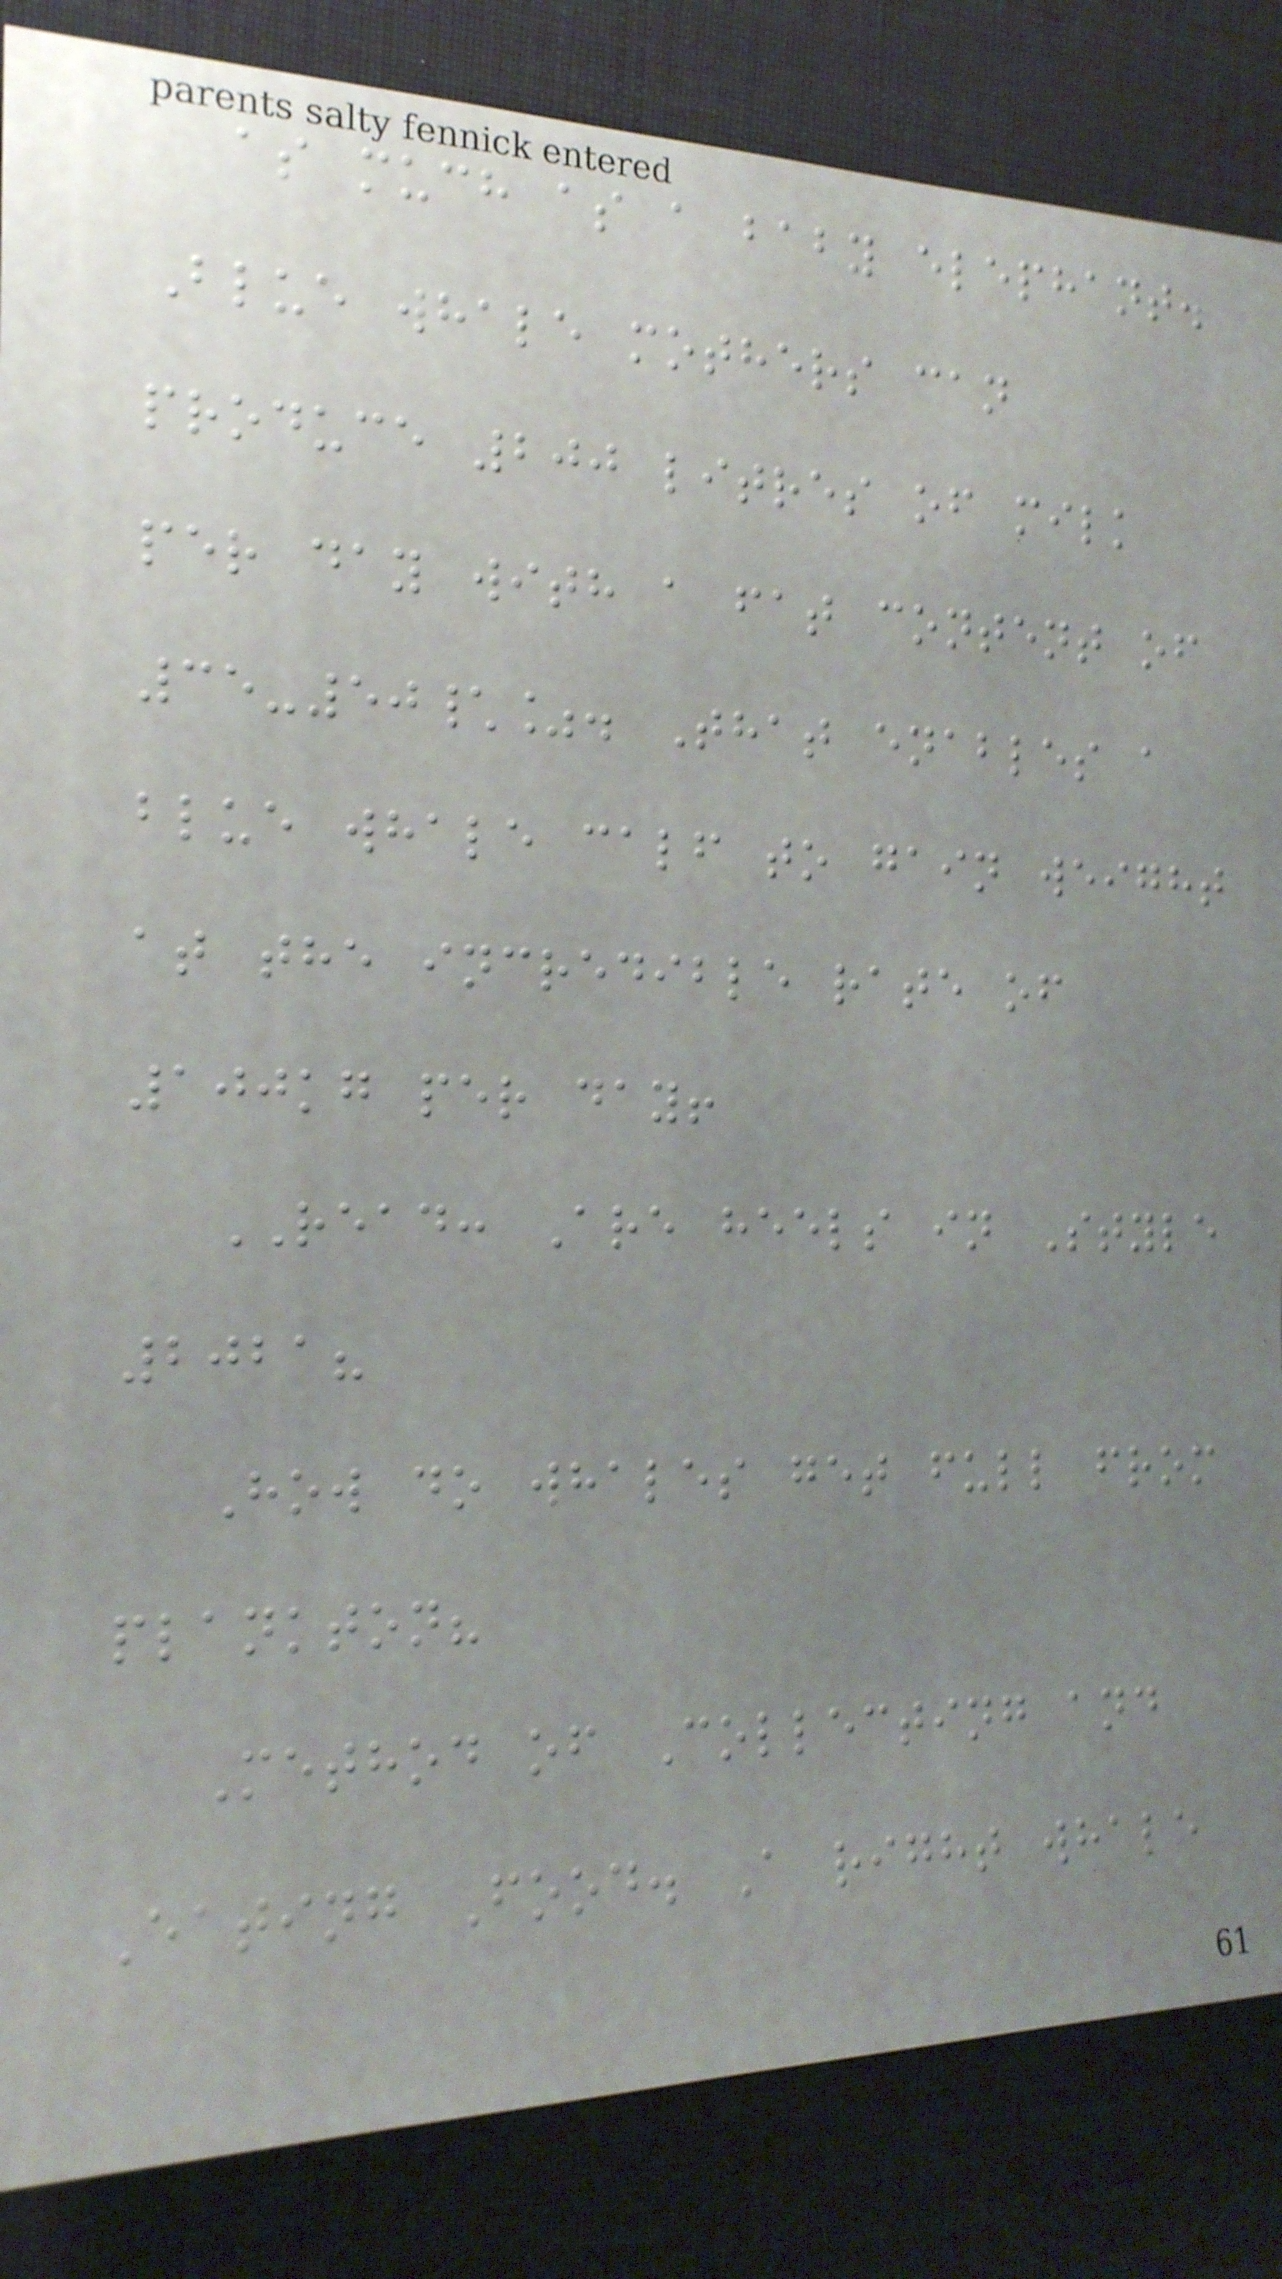as much as a baby elephant.
Blue whale mothers can
produce 200 litres of milk
per day with a fat content of
35-50\%. That enables a
blue whale calf to gain weight
at the incredible rate of
100kg per day!
READ: Are heels in Style
2021?
How do whales get full from
plankton?
Method of Collecting and
Eating Food. A right whale
